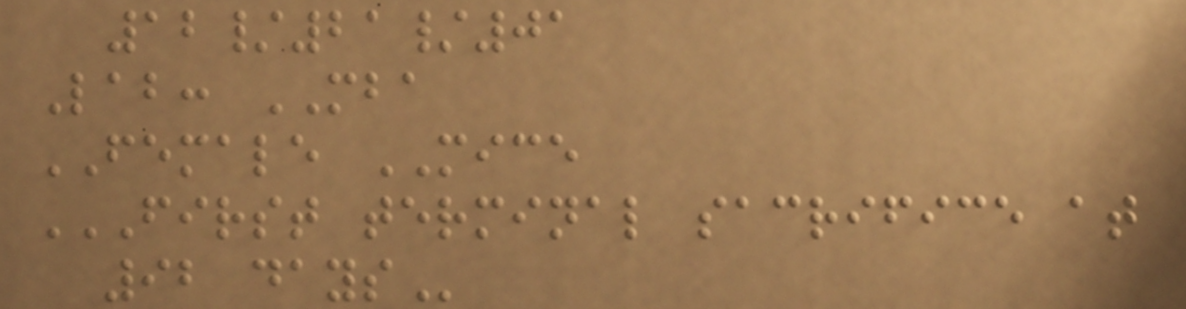12/21/01
Lab: MBA
FEMALE MICE
FIRST TERMINAL SACRIFICE AT
92 DAYS
